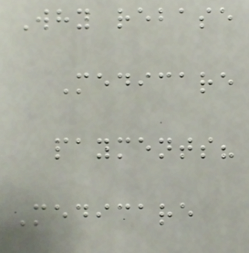Why rebase
Medicare
payments?
Medicare
